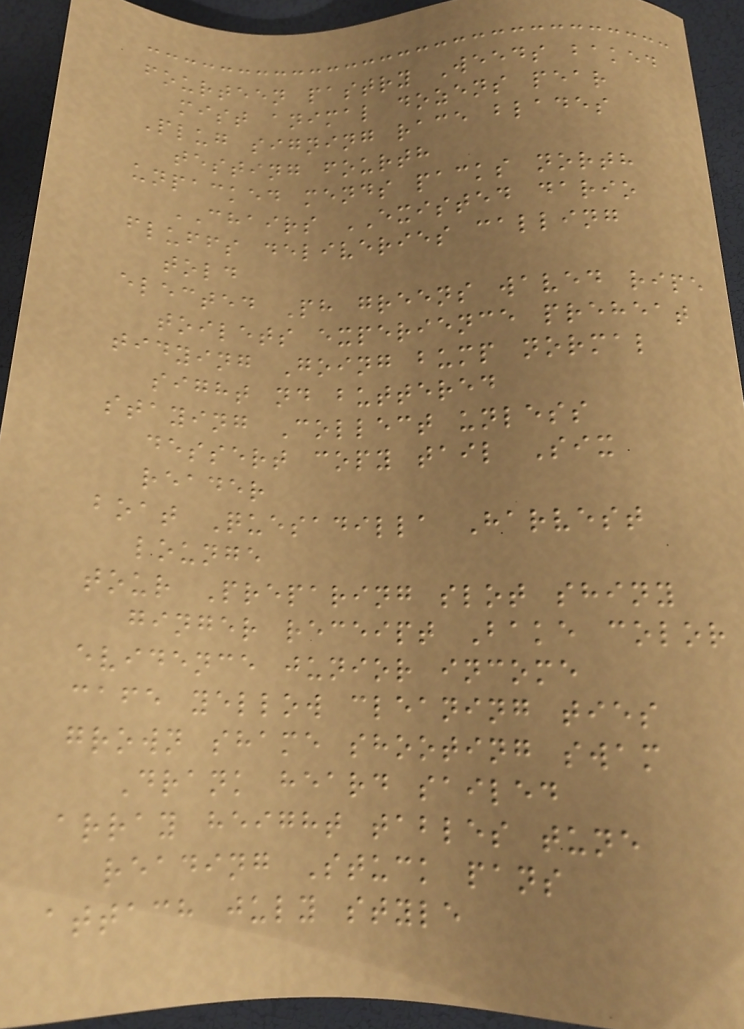fourteen pastry Weeds baked
mist animal dozens pear
Plug signing race blades
testing fourth
unpacked mends packs north
CHAIRS EXISTED dario
fluffs deliveries calling
told
elected Ph greens waved ripe
toilets experience preheat
tidying Going bump normal
sight nd buttered
staying Collect unless
dessert copy tail Six
reader
boat Quesadilla Harvest
lounge
tour Preparing slot shiny
ginger receipt Bake color
evidence junior income
cafe yellow cleaning ties
grown shame shooting swam
Drank heard sailed
array height tables tune
reading Stuck pans
attach july style
